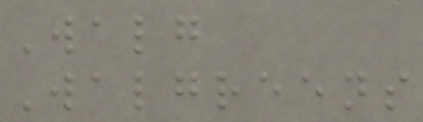Walg
Walgreens
